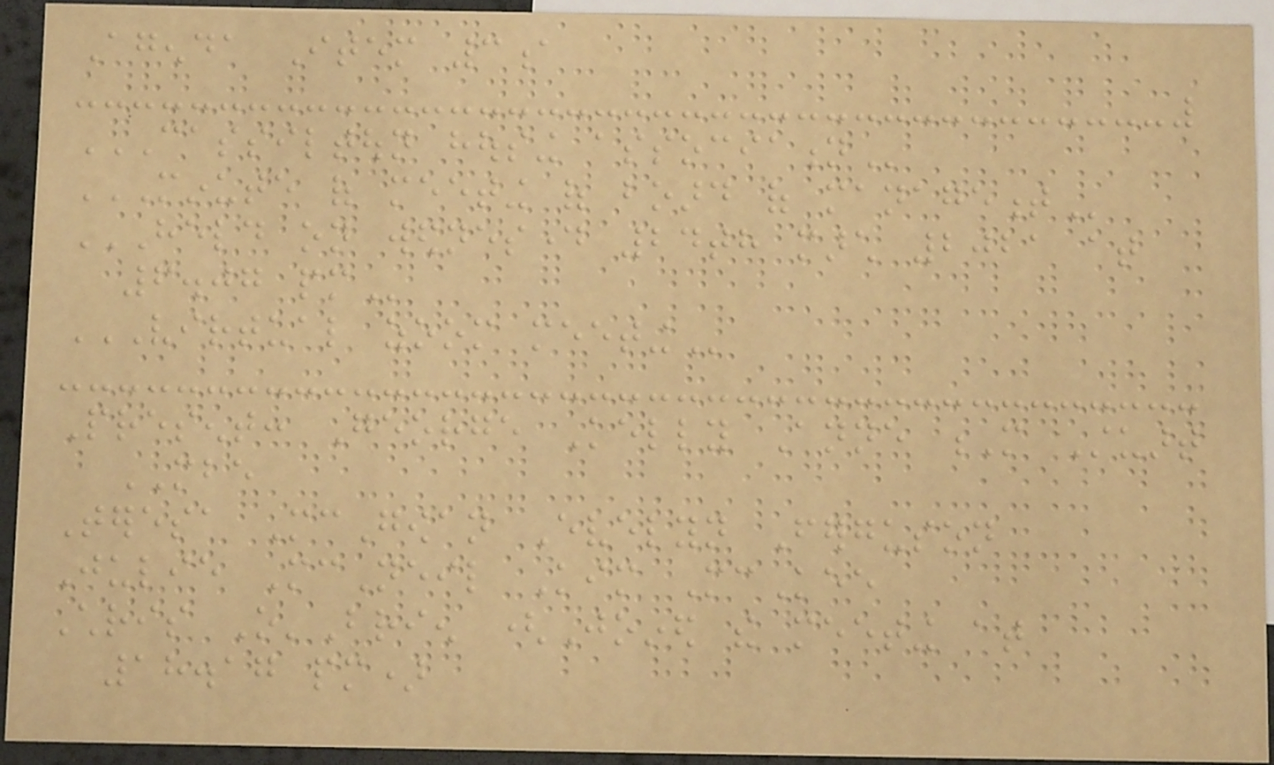Agenda Item 3a
CASSILTOUN HOUSING ASSOCIATION
MINUTE OF MEETING OF BOARD OF MANAGEMENT
HELD ON WEDNESDAY 24TH MARCH 2021 AT
6.07 PM
VIRTUAL ZOOM MEETING
Present: George Kelly Anne M Stuart
MBE
Teresa McGowan Evelyn Ferguson
Julie McNeil Kim McKee
Chris O'Brien (Joined the meeting at
18.17 pm)
